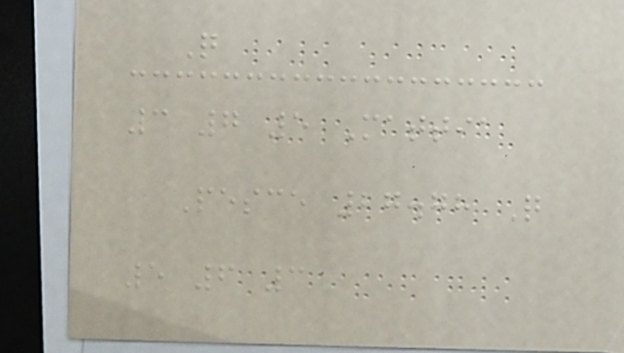Q
3 7 5 Mattia
Pesce 27.78 Q
5 6 3
